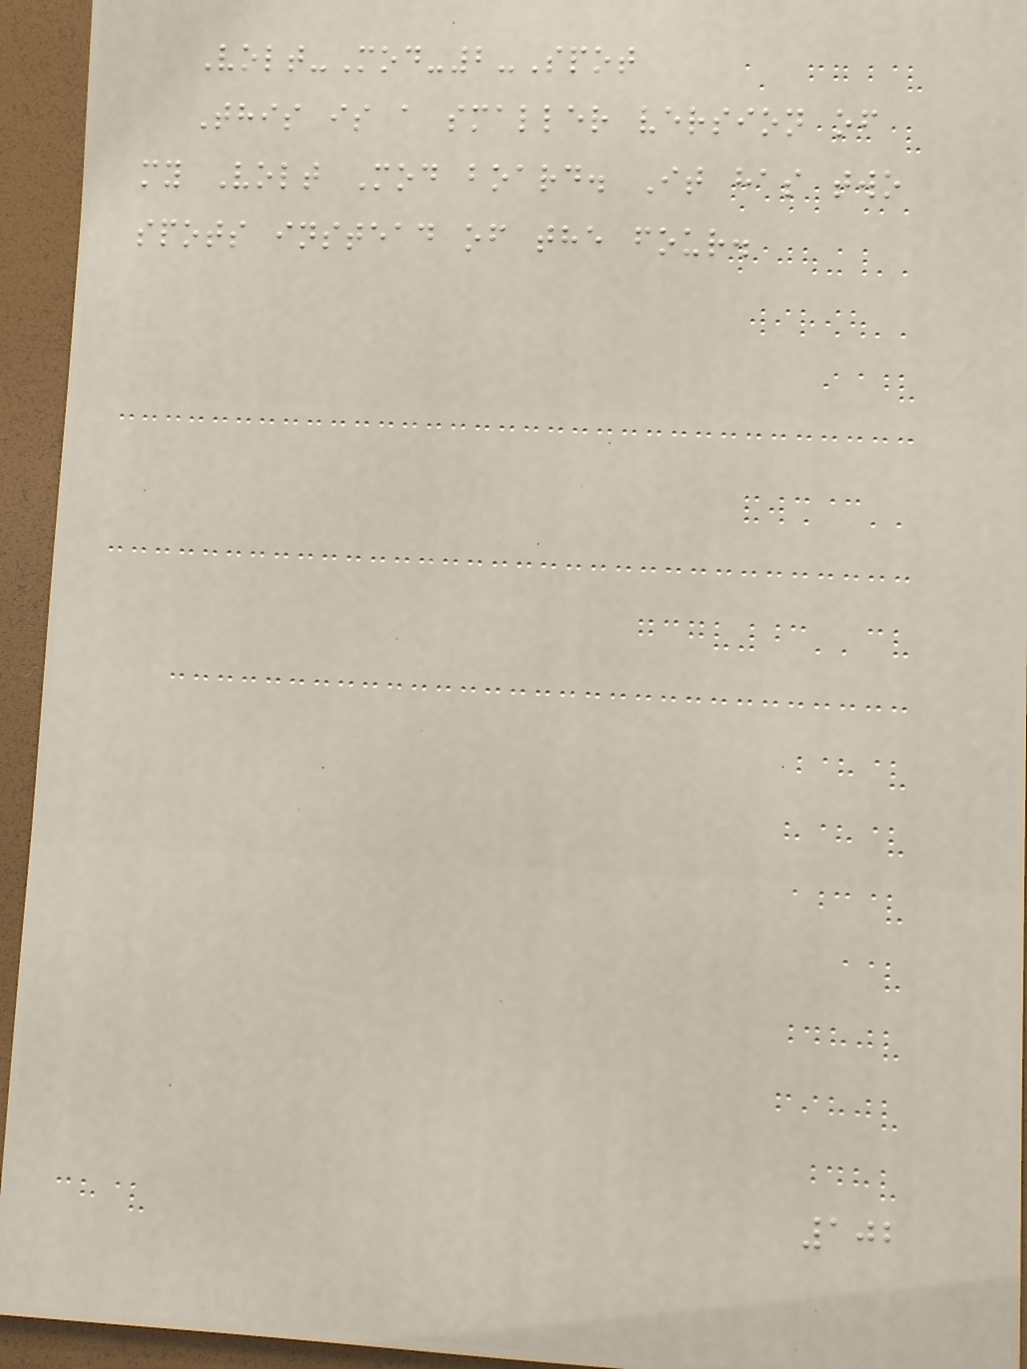Volt-Mod-2-Spot
This is a smaller version of
my Volt Mod board. It has two
spots instead of the four.
102
